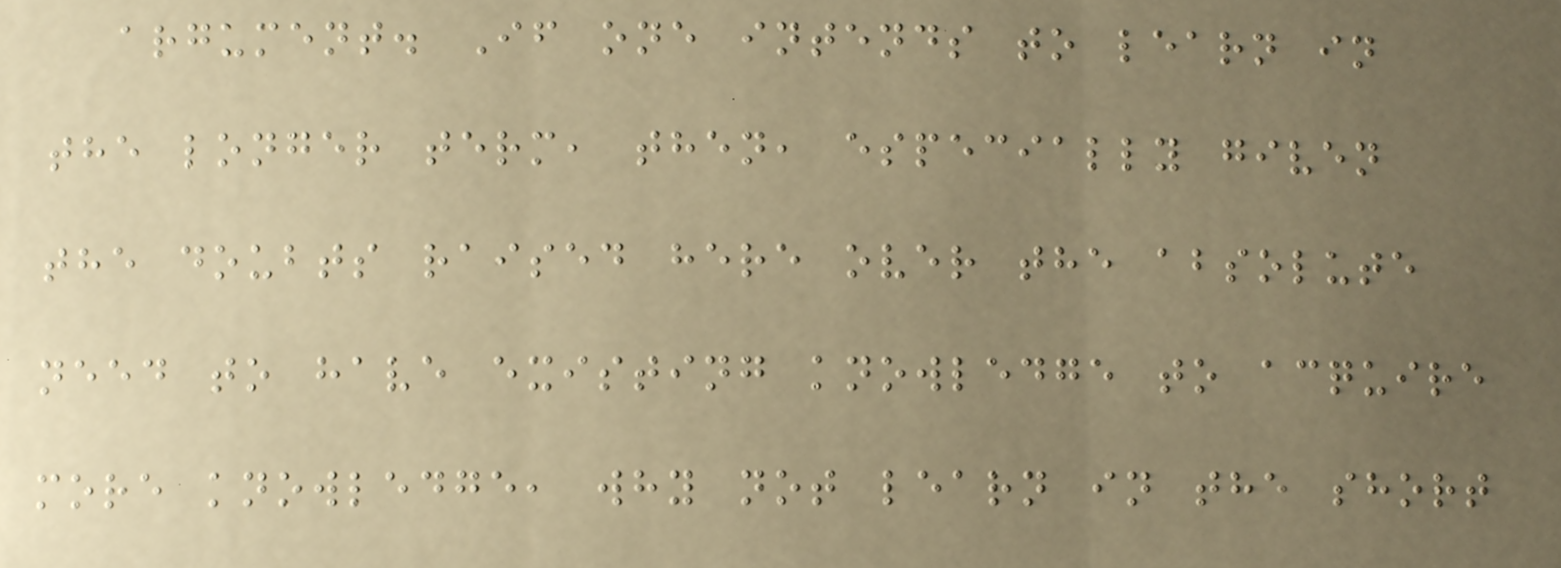argument. If one intends to learn in
the longer term, then, especially given
the doubts raised here over the absolute
need to have existing knowledge to acquire
more knowledge, why not learn in the short
